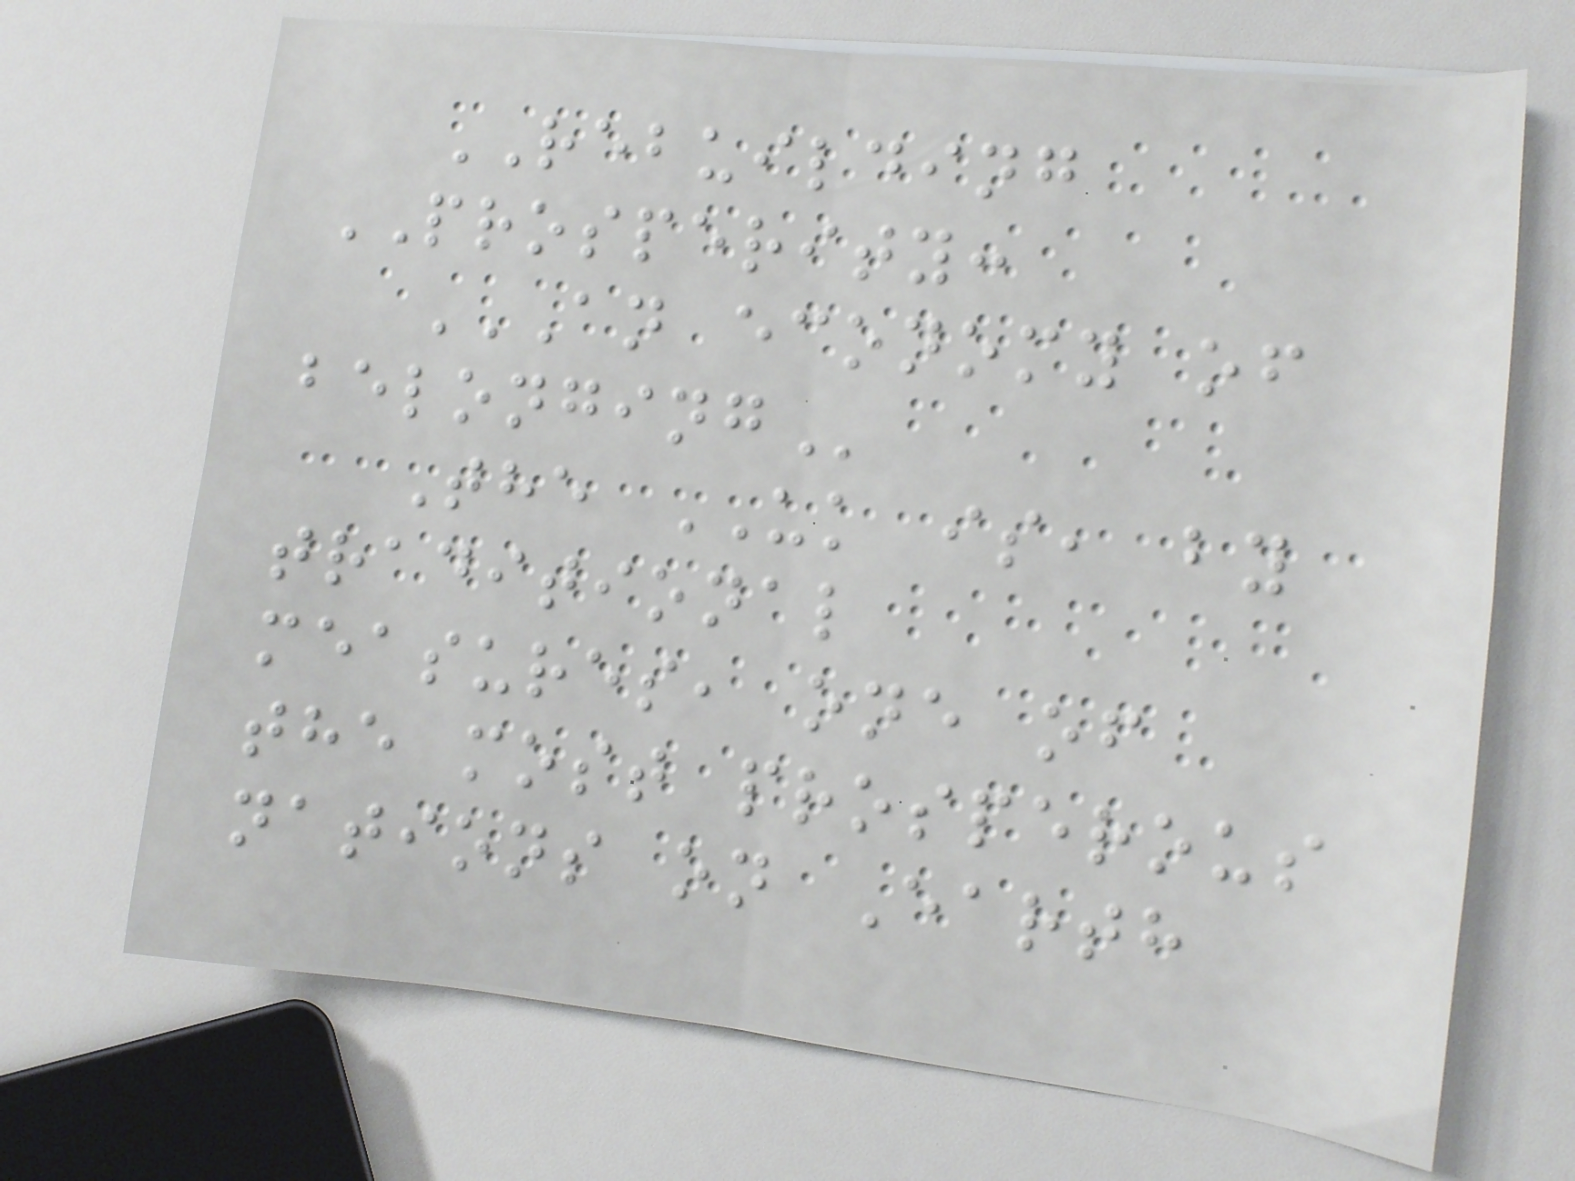REBUILDING
PROSPERITY:
AN ECONOMY OF
BELONGING
The UK is, by
traditional
measures, one of
the most prosperous
nations on Earth
